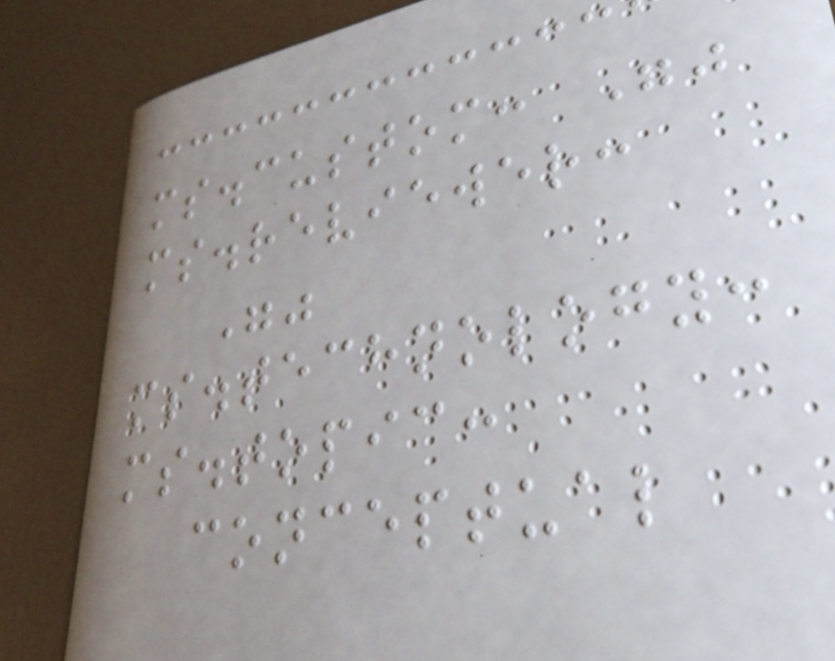ms.custom: ""
ms.reviewer:
""
ms.technology:
ms.topic:
conceptual
